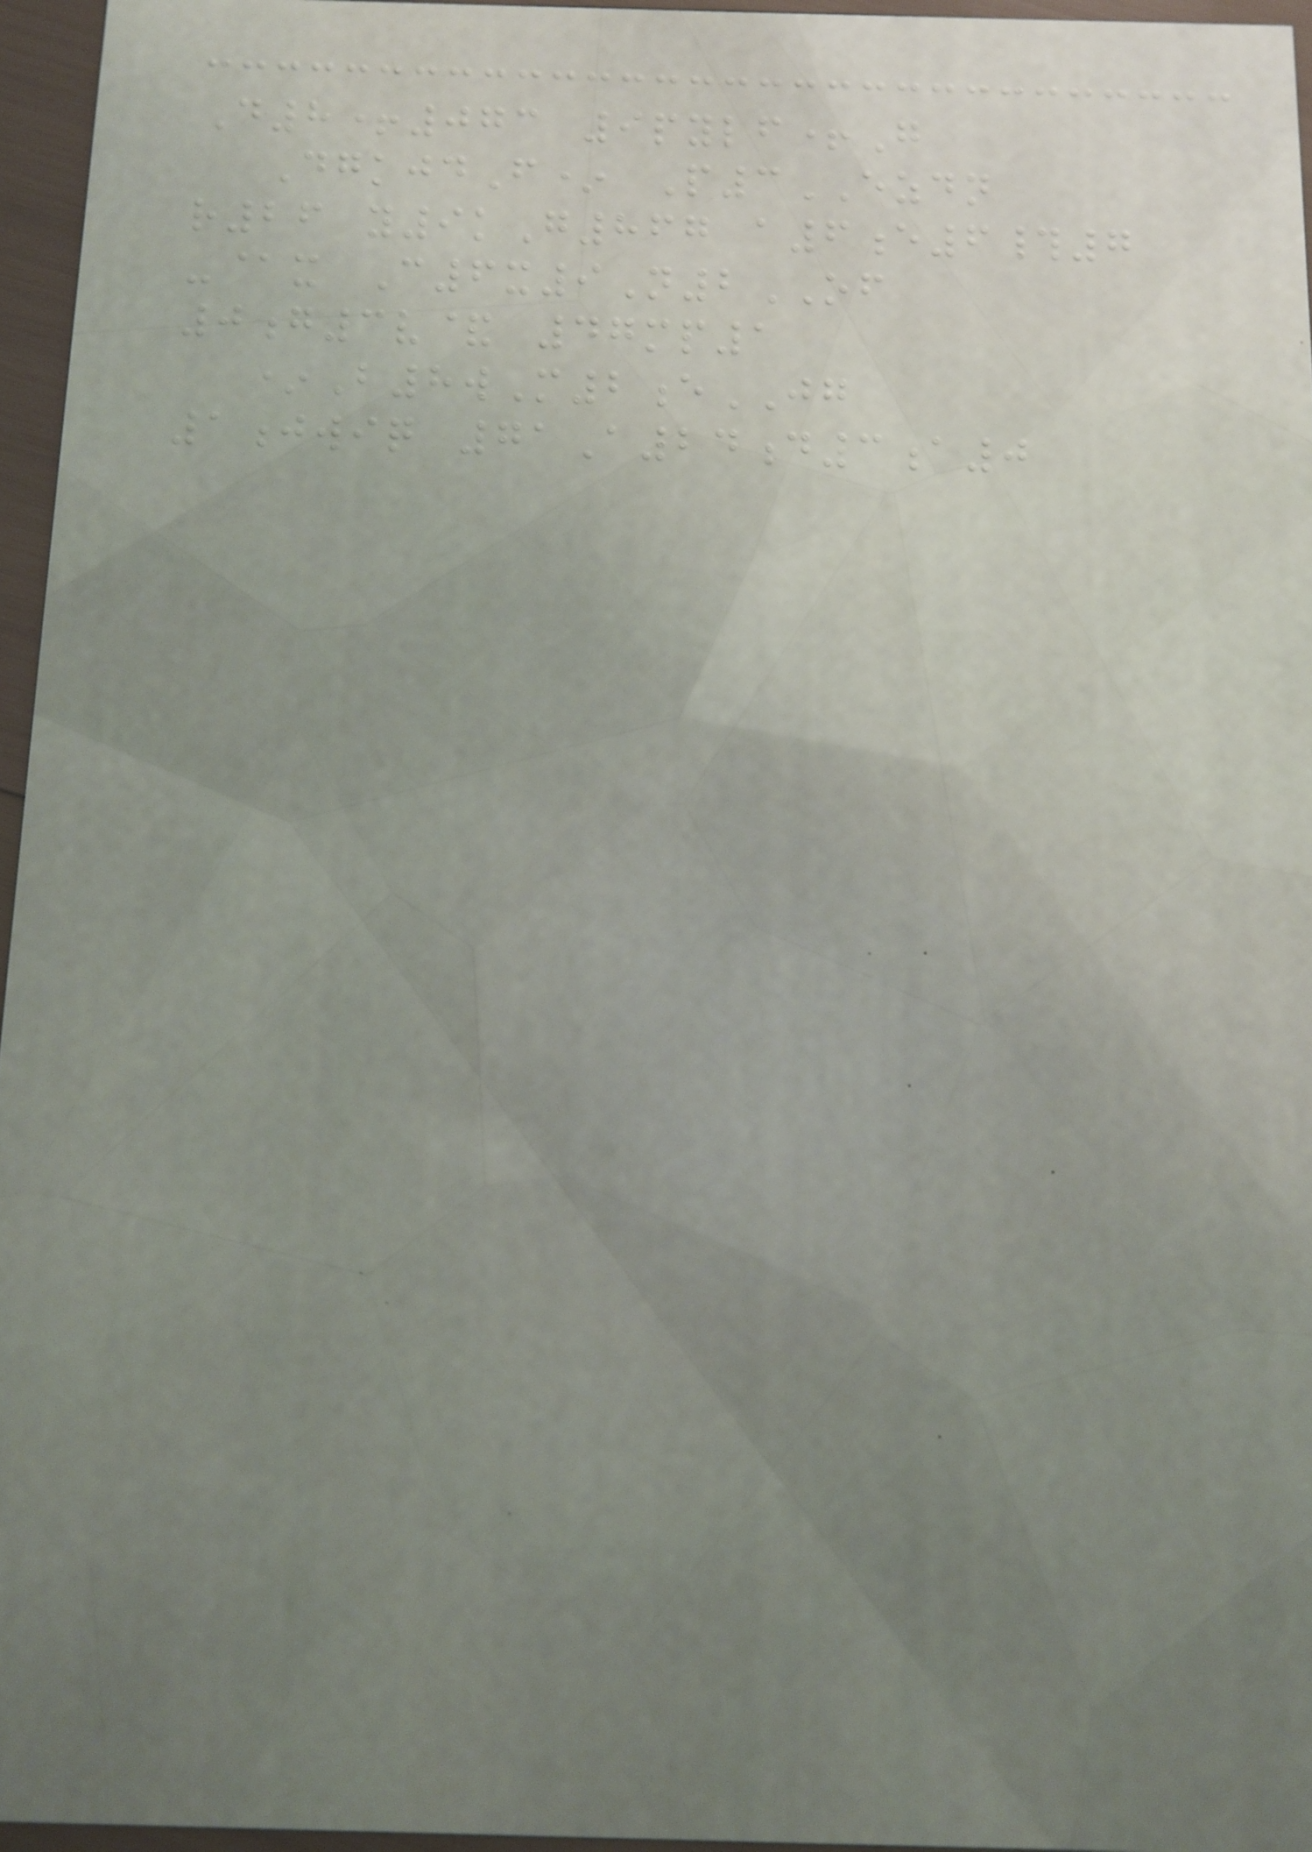D8+073 9pylf+G
DgkjdF* P3EZDN
r26 y9kG867 a6e6#7
-@x C6x9N2OF
0g3v& 47mp1
*B8wM2eJG
1jwiq 71A24d3a0
